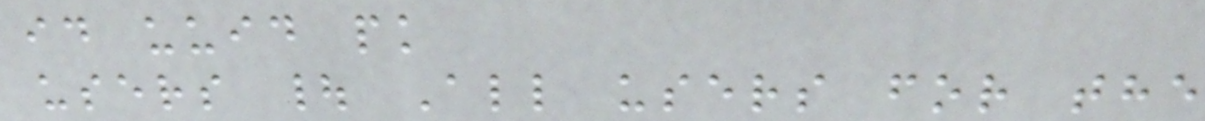id uuid pk
users | All users for the
